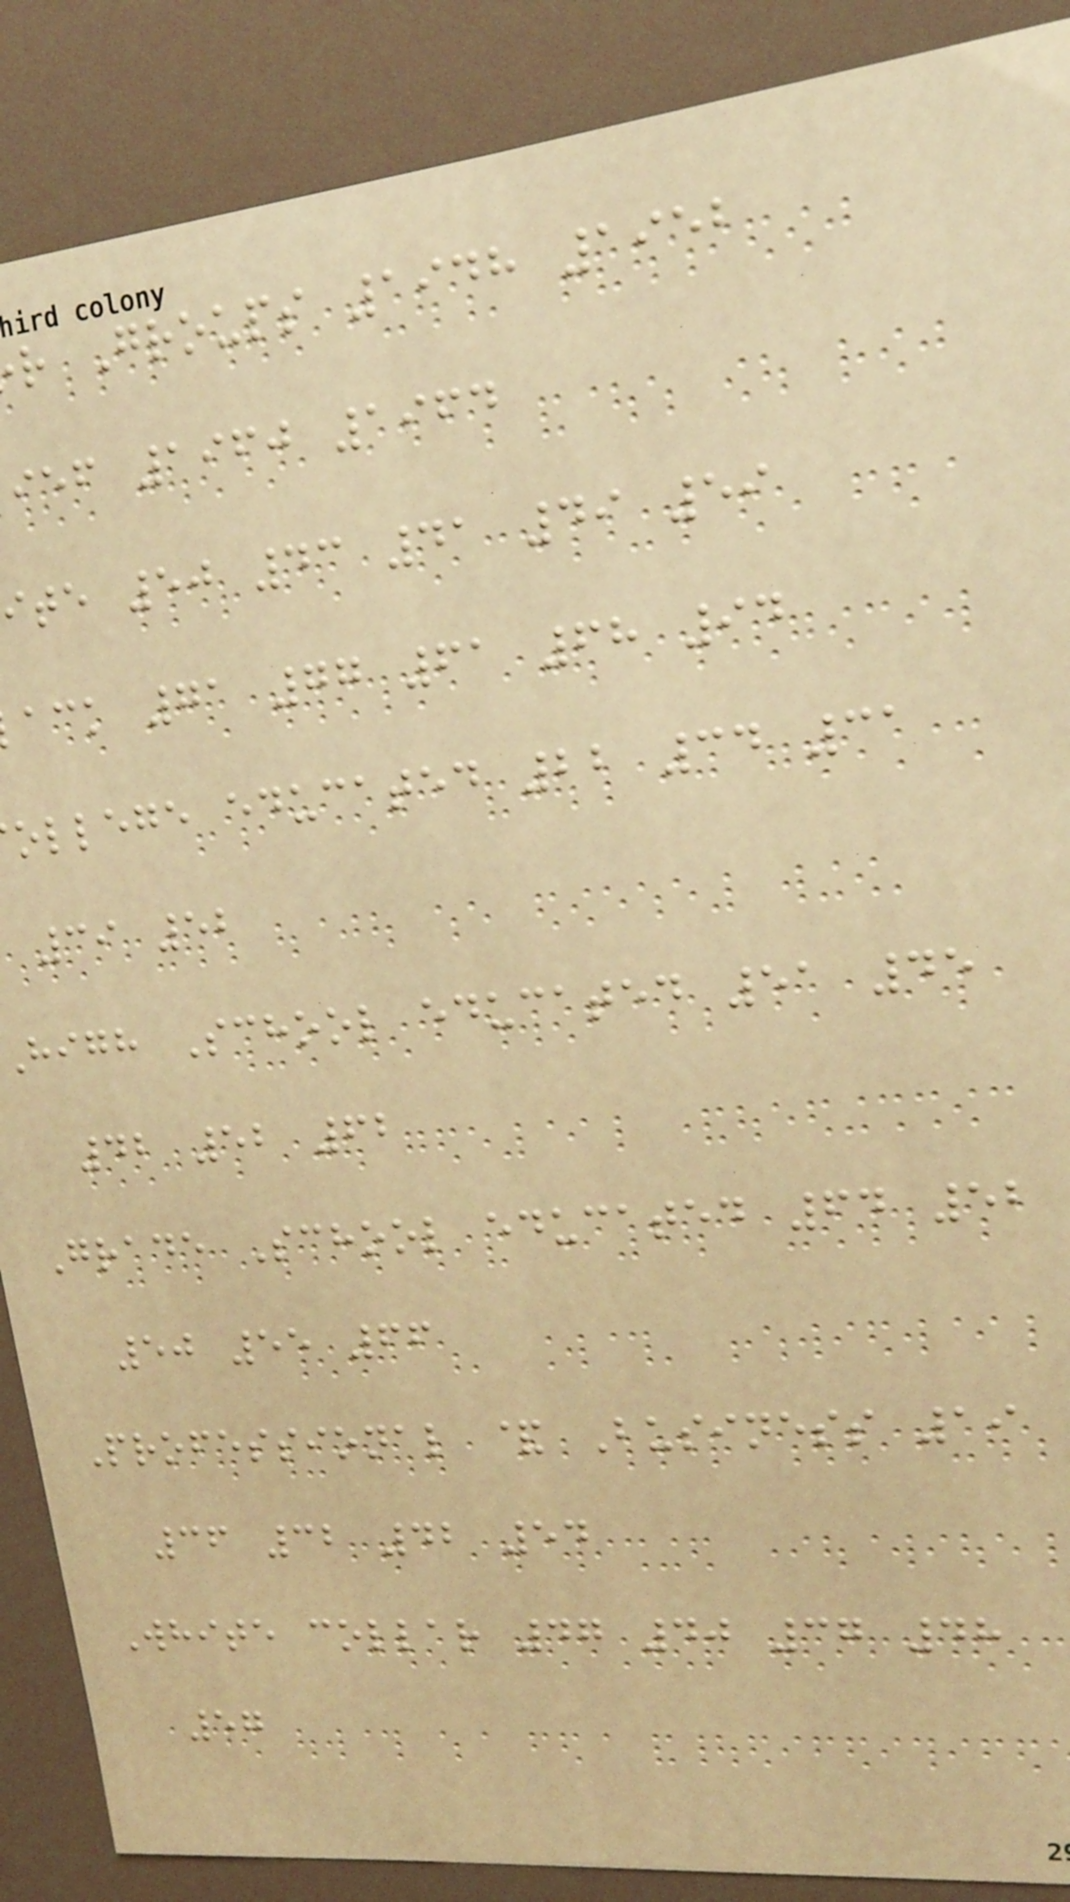r Groups 1948 1952
ief 1960 1964
ite 50 43 41 49 59
ack 71 77 61 68 94
ollege educated 22 34 31
39 52
high School educated 51 45
42 52 62
Grade School educated 64 52
50 55 66
Professional & Business 19
36 32 42 54
White collar 47 40 37 48
57
